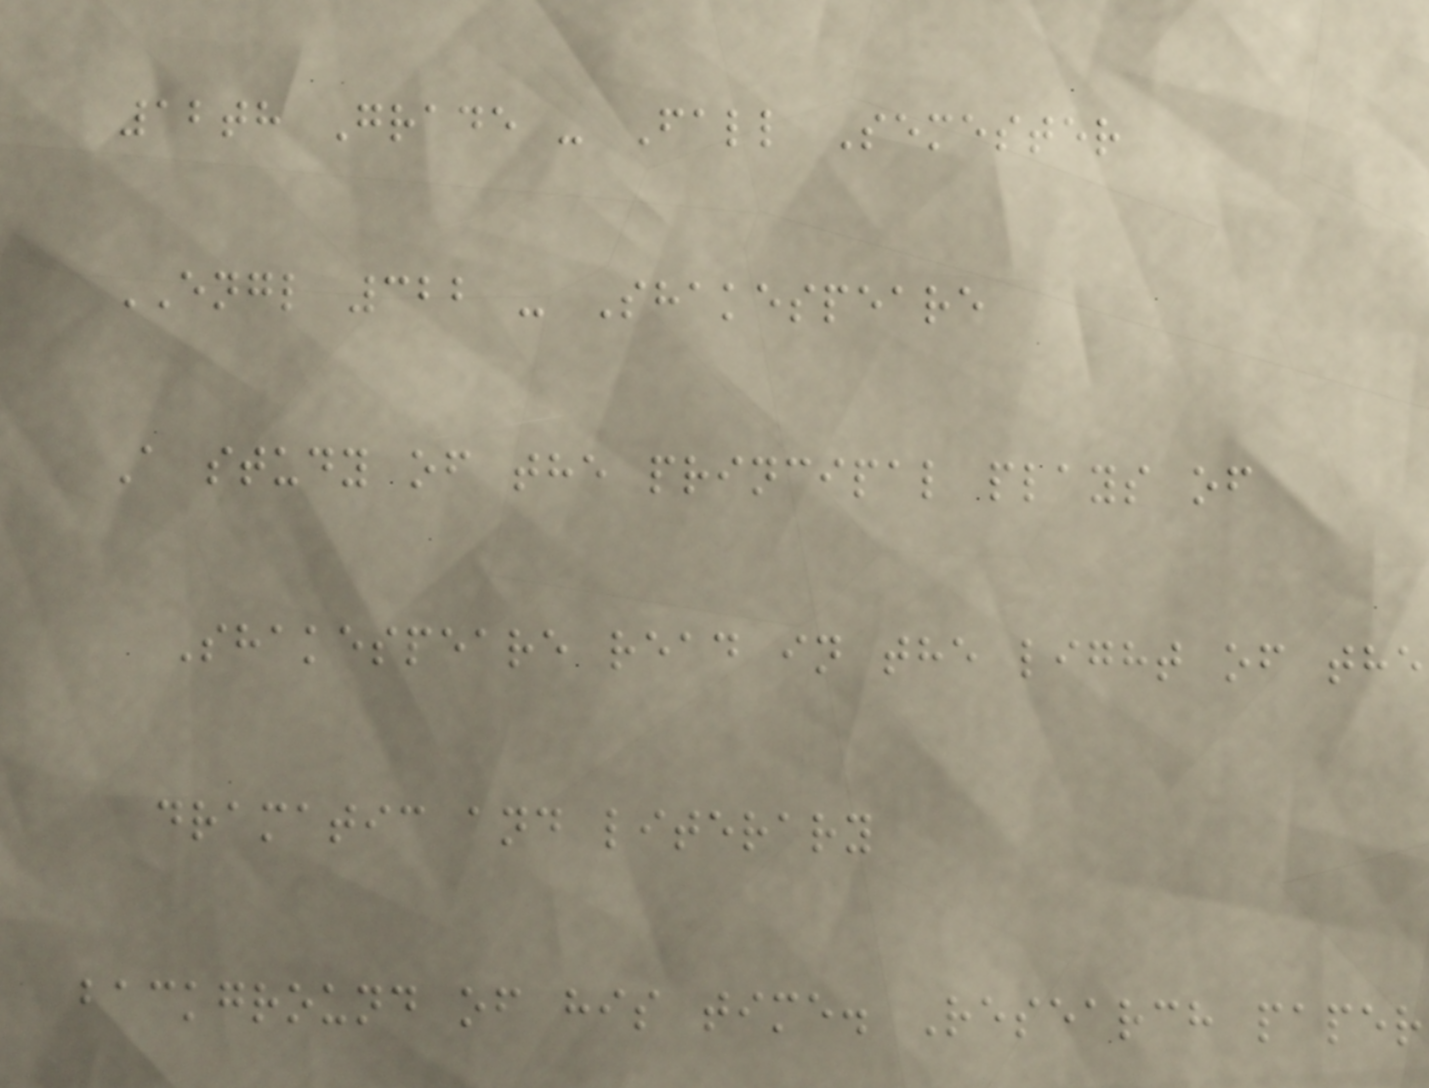12th Grade - Fall Semester
ENGL 322 - Shakespeare
A study of the principal plays of
Shakespeare read in the light of the
dramatic and literary
background of his time. Research paper
